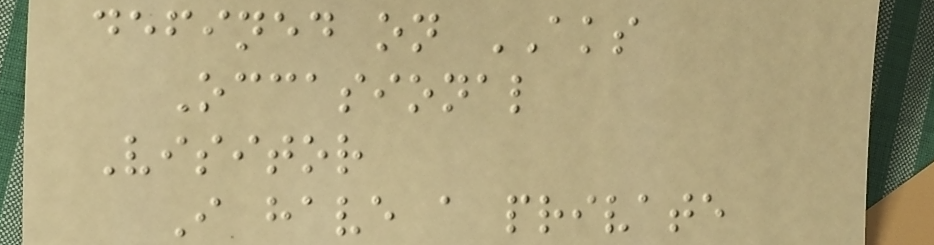defined on AKS
Occasional
Visitor
I have a private
